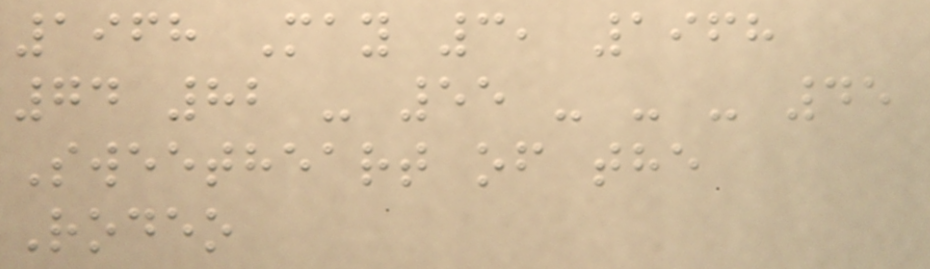1968 May 3, 1968
74 82 - 55 - - - 45
Sweetheart of the
Rodeo
